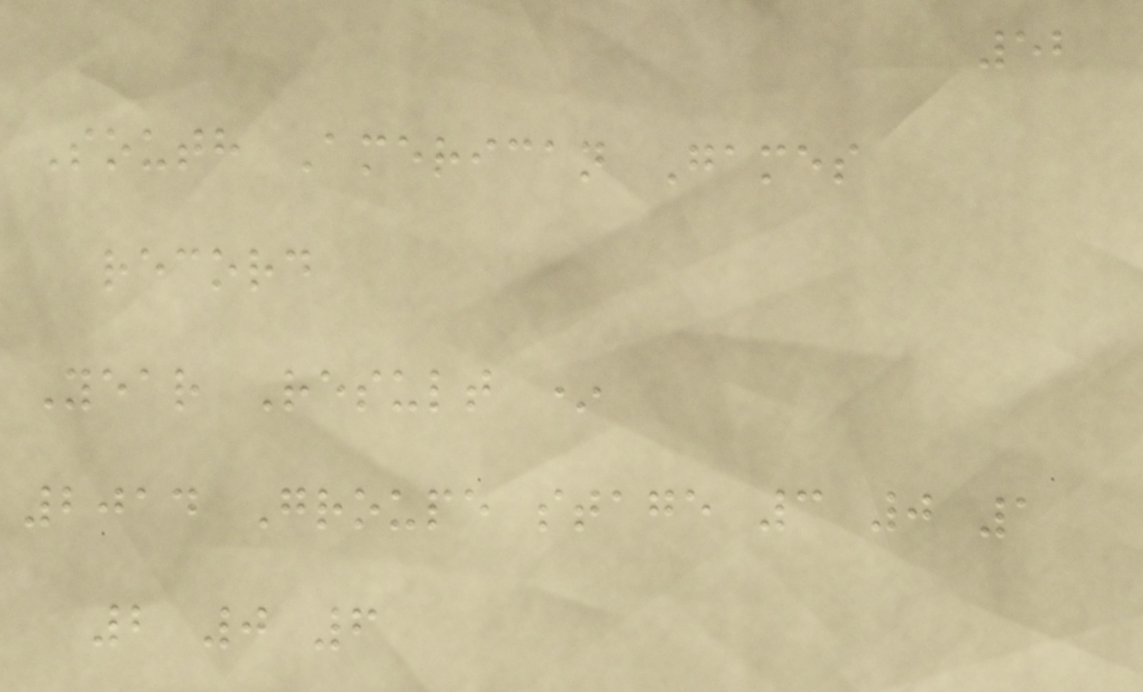52
South American Games
record
Year Result *
2014 Groupe stage 3 0 1
2 0 6
